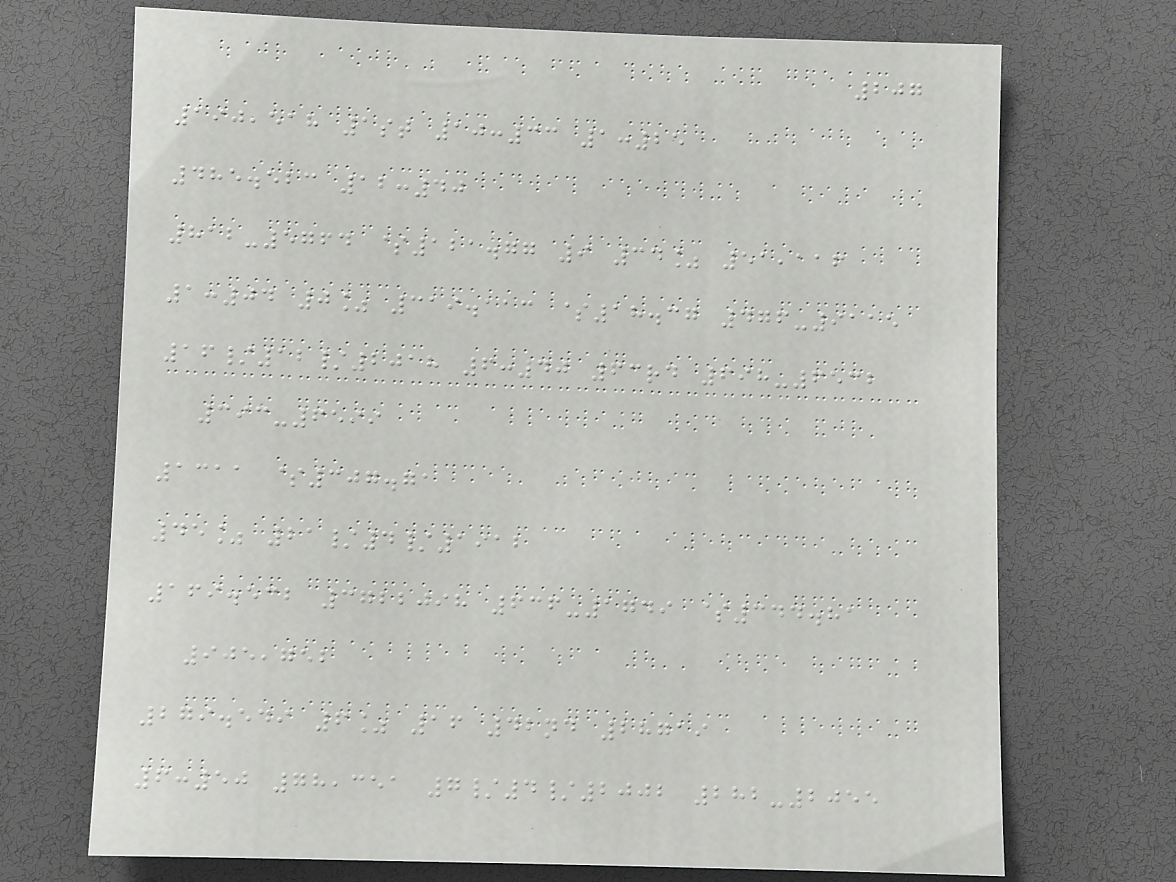207
190,518 1st 10:33 1:25
485.523 12:40
812-5764 $121.77 9 34% 51,116
1:04 0% 319.113 $18.37 476-9115
16/12/2018 6:40 63rd 698-6532
393-6599
1311 $307.71
45% 21/4/1912
169.532 3722098 636-1749 $344.81
905,752
279.549 6% 16 42nd 28719
6:50 78,351 7/4/2002 282-2055
